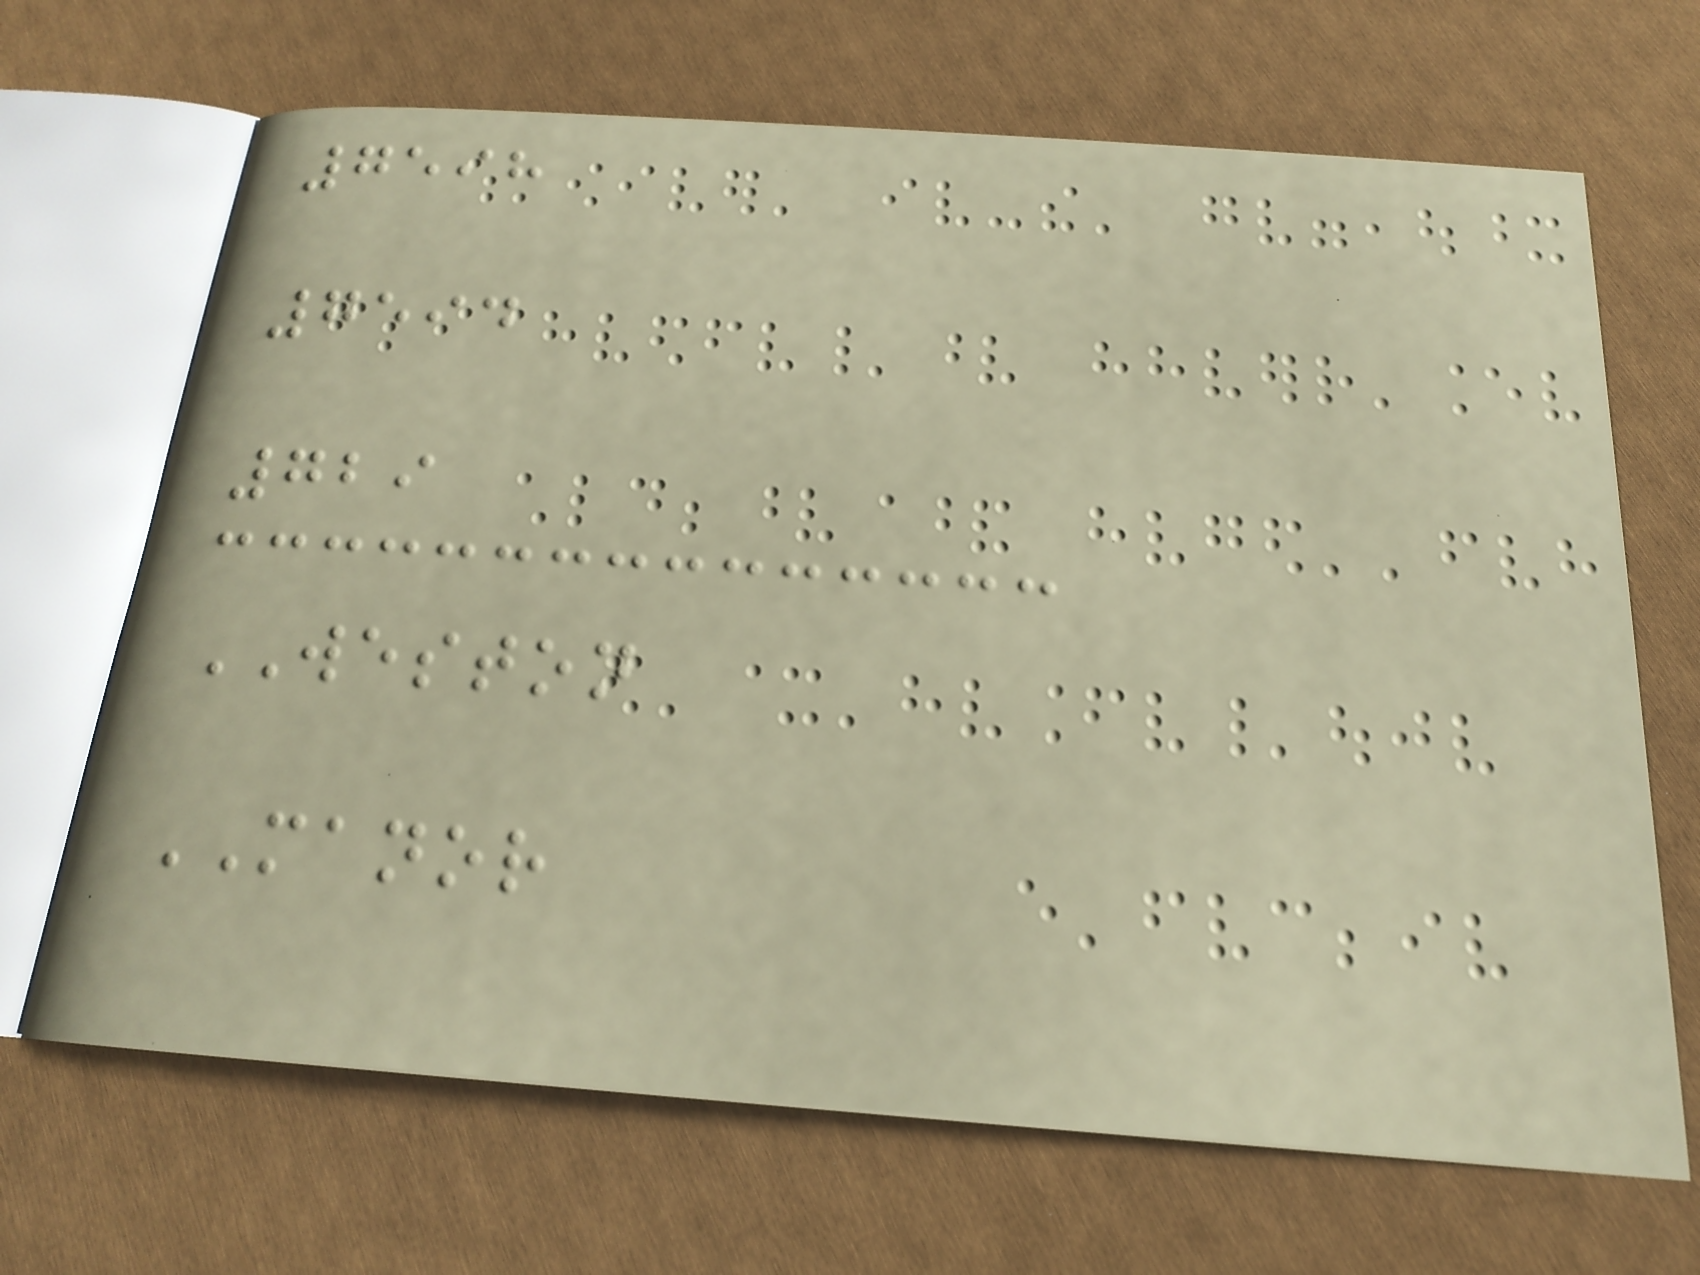7598
7594
729
WESTON
MANOR
